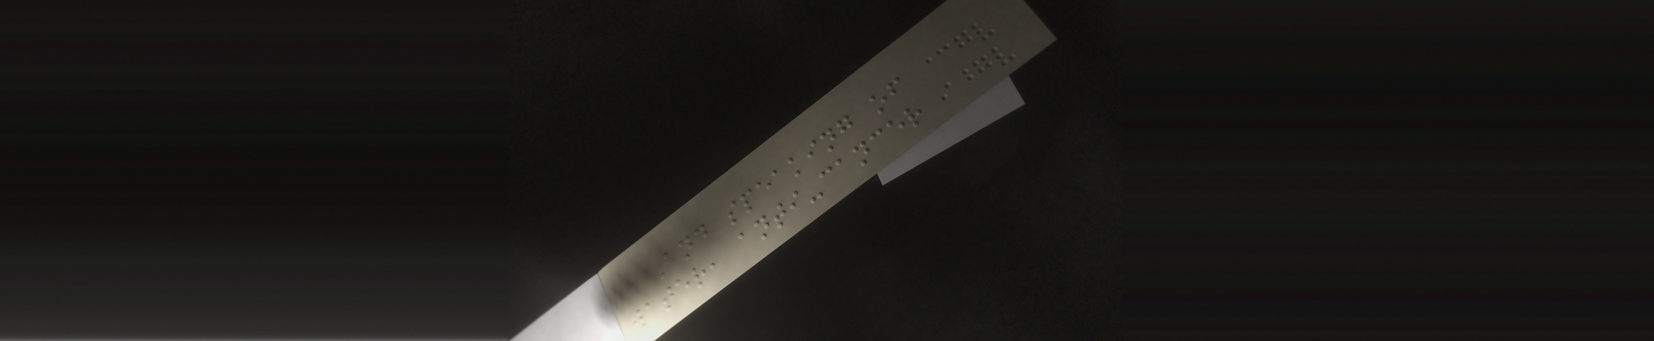And speaking of
water, anti-cancer
